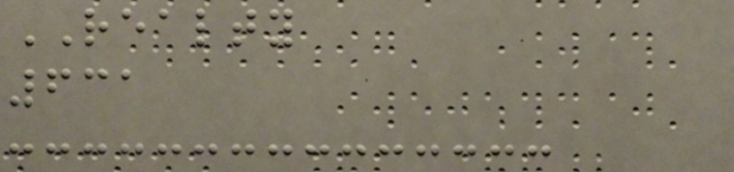REALTY
631
